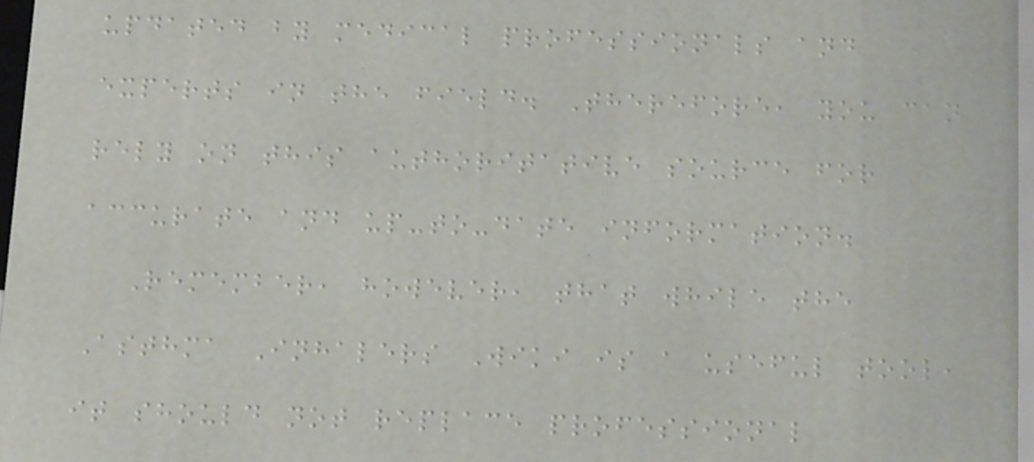updated by medical professionals and
experts in the field. Therefore, you can
rely on this authoritative source for
accurate and up-to-date information.
Remember, however, that while the
Asthma Inhalers Wiki is a useful tool,
it should not replace professional
